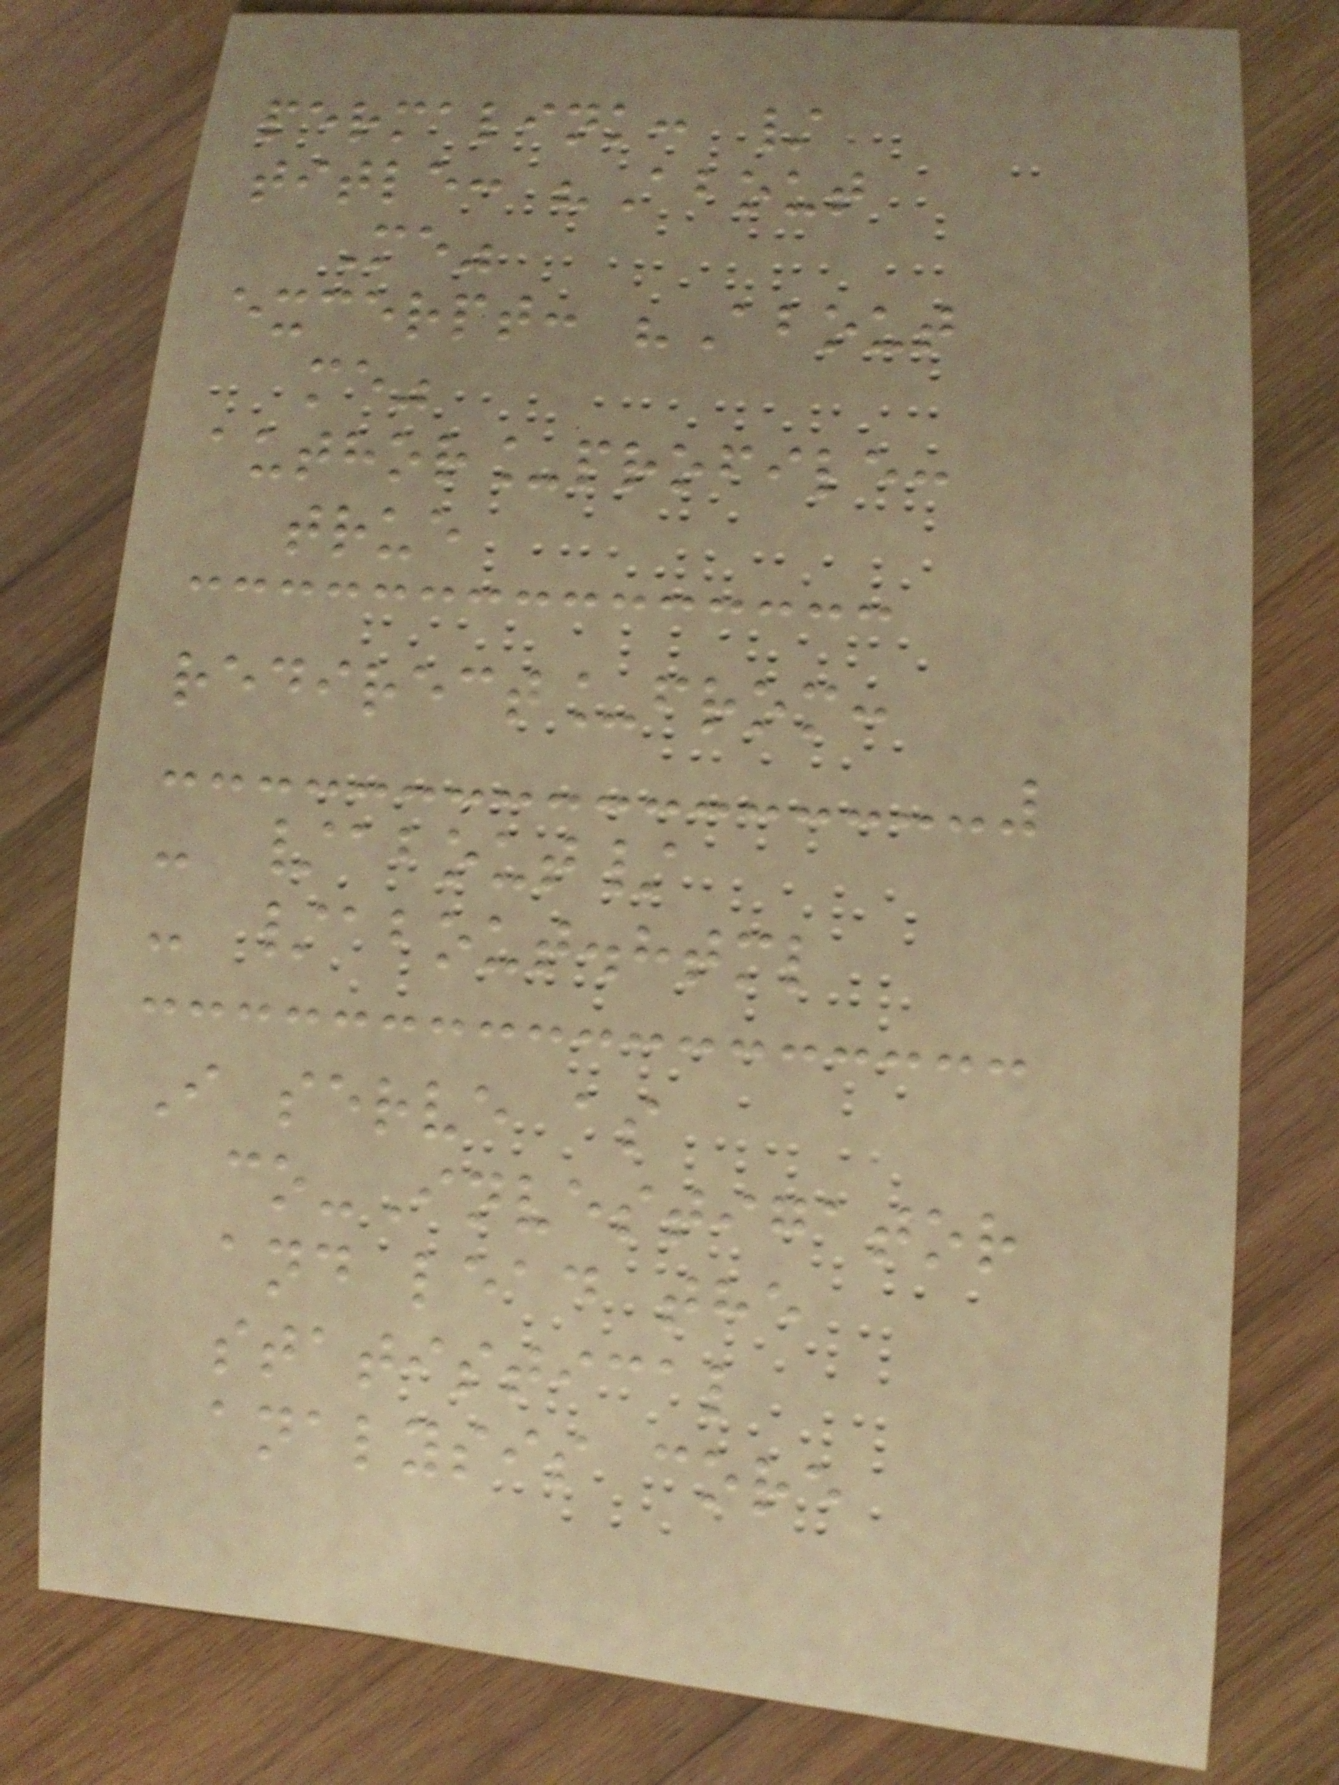permalink: /
title: "About
Me"
excerpt: "About
me"
author_profile:
true
redirect_from:
- /about/
- /about.html
I serve as
co-Investigator
and lead the
statistical
analysis core
